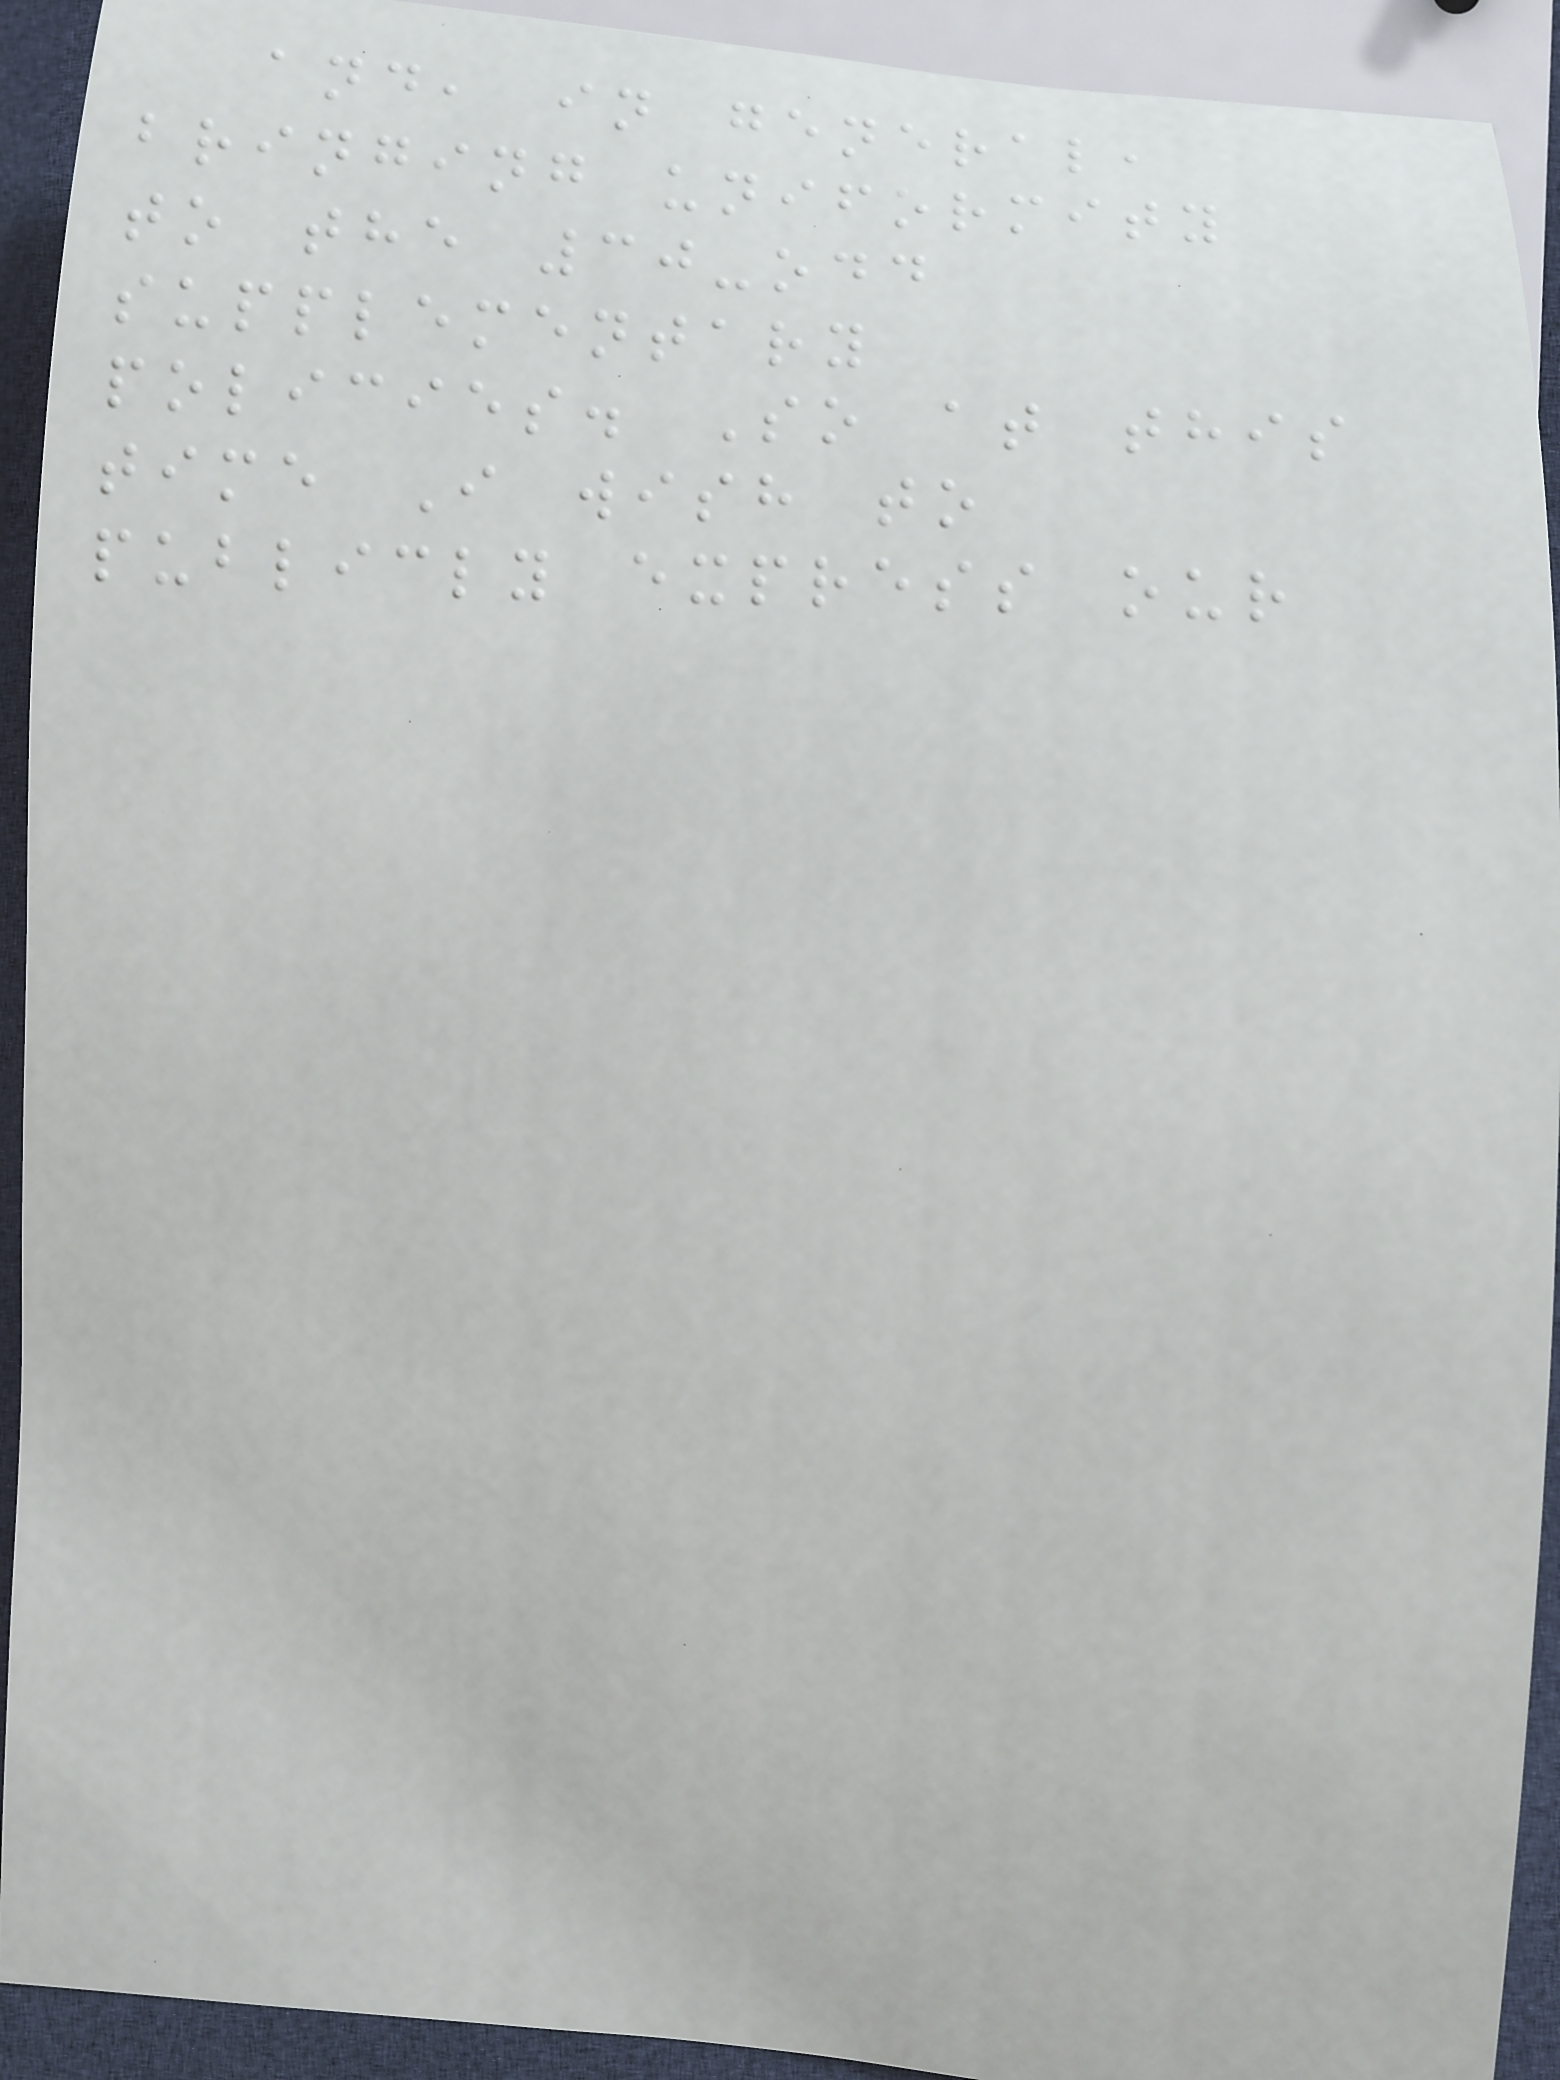and, in general,
bringing uniformity
to the 30-odd
supplementary
policies. So at this
time I wish to
publicly express our
